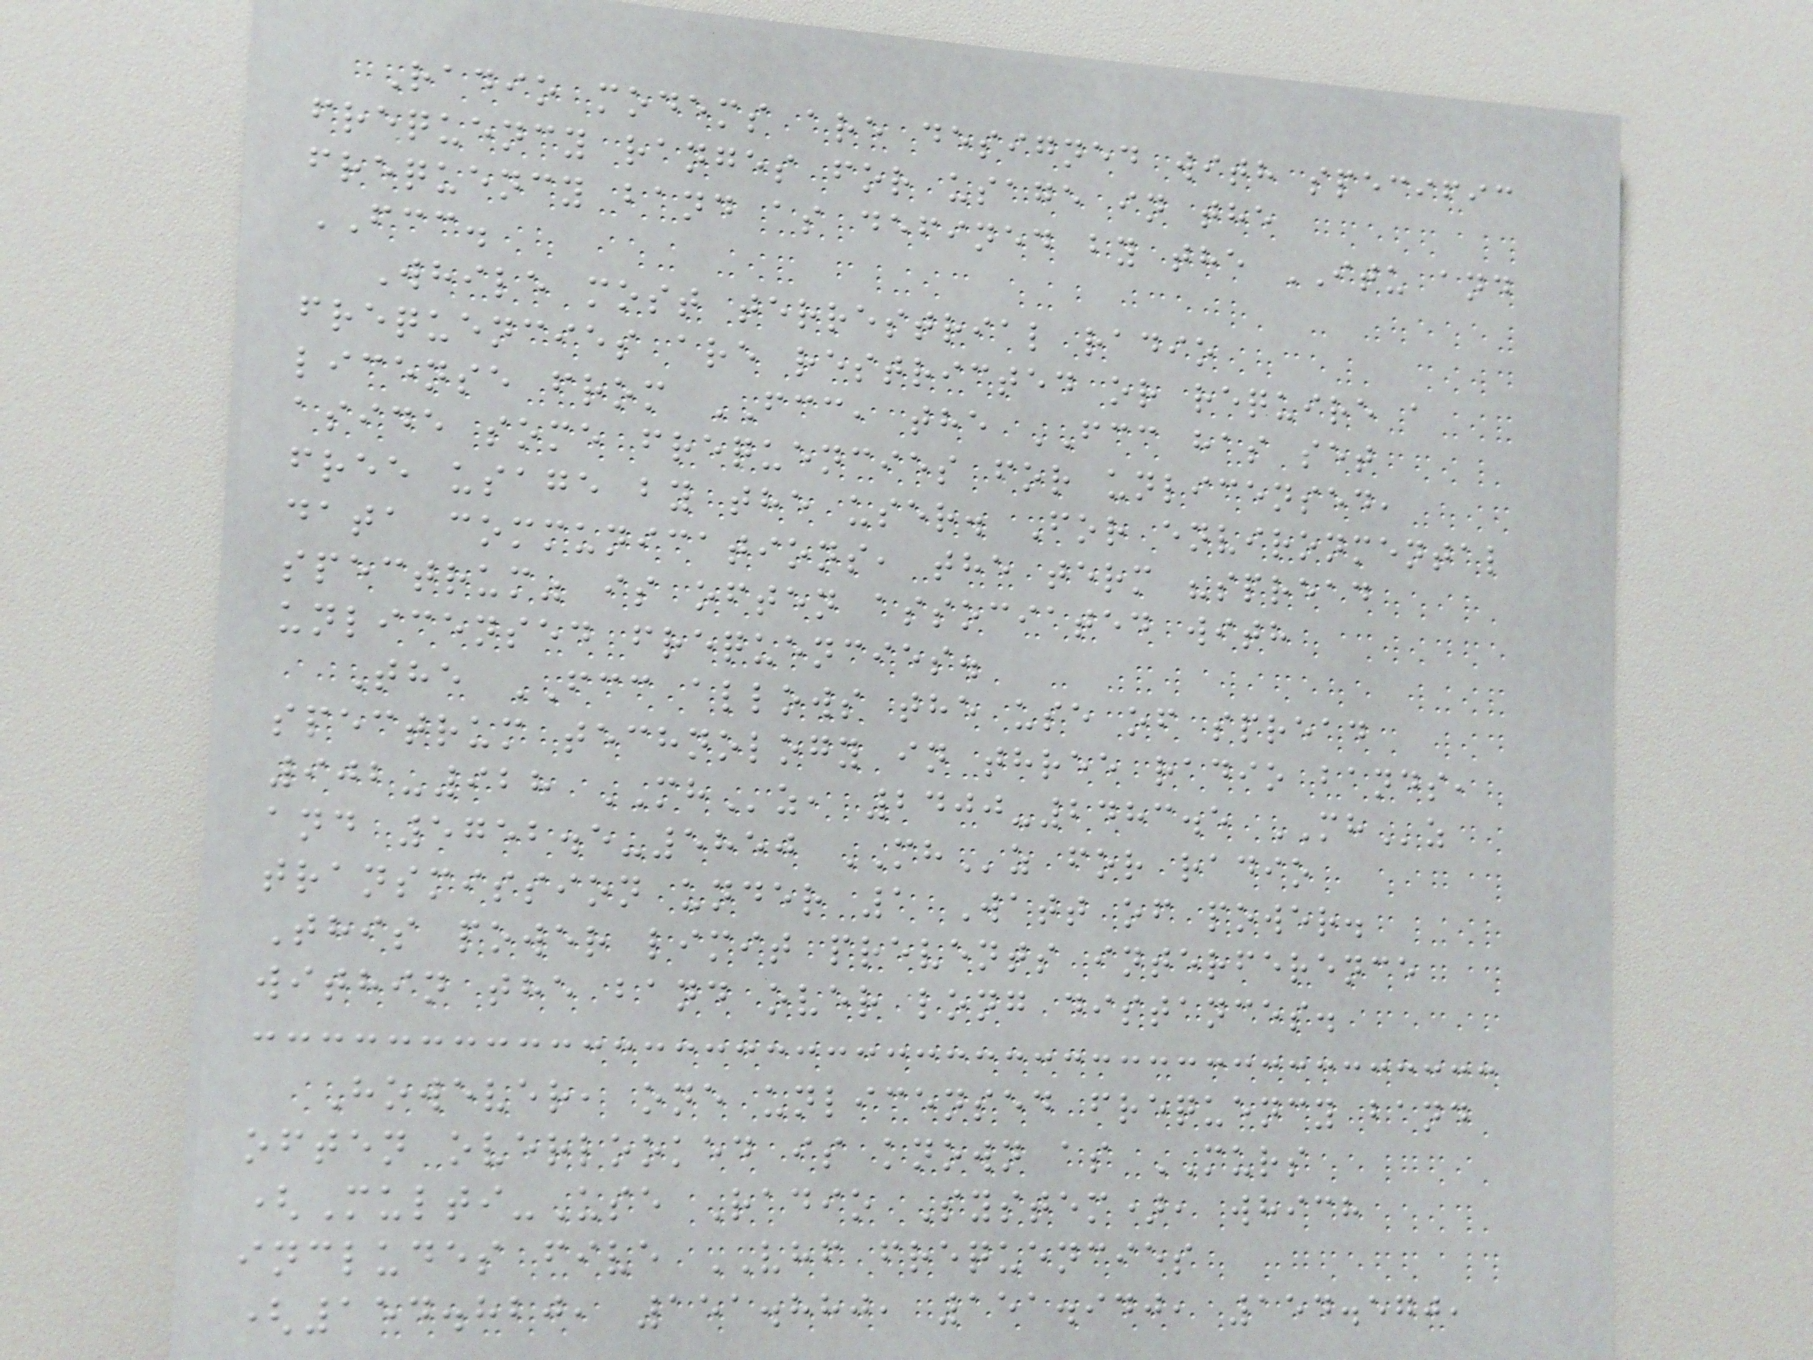Radio modems are designed with specific
frequency ranges for usage in the
frequency band as defined by the ITU and
FCC.
While most terrestrial radio
frequencies are restricted or require a
license from FCC, the FCC has set
aside some frequencies for unlicensed,
free usage by the user. For environmental
data communications, the term "spread
spectrum" is often associated with
unlicensed frequencies.
The FCC allows the use of spread
spectrum technology in three radio bands,
902-928 MHz, 2400-2483.5 MHz
and 5752.5-5850 MHz for radio
transmission under 1 Watt of power.
This power limit prevents interference
within the band over long distances.
However, one unlicensed frequency band
often overlooked is known as MURS
(Multi-Use Radio System), which
includes five VHF frequencies
(154.820, 151.880, 151.940, 154.570,
